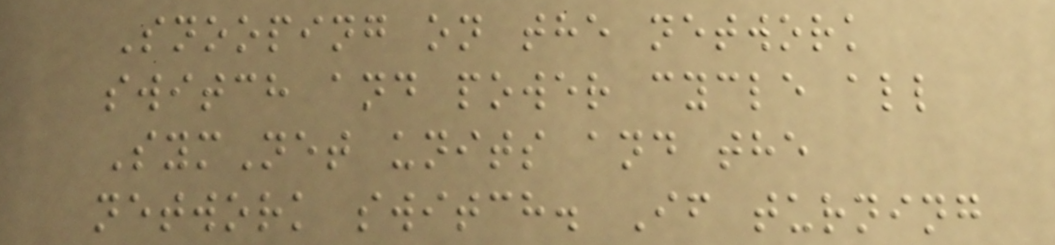Snooping on the network
switch and power cycle all
SymNet units and the
network switch. If turning
